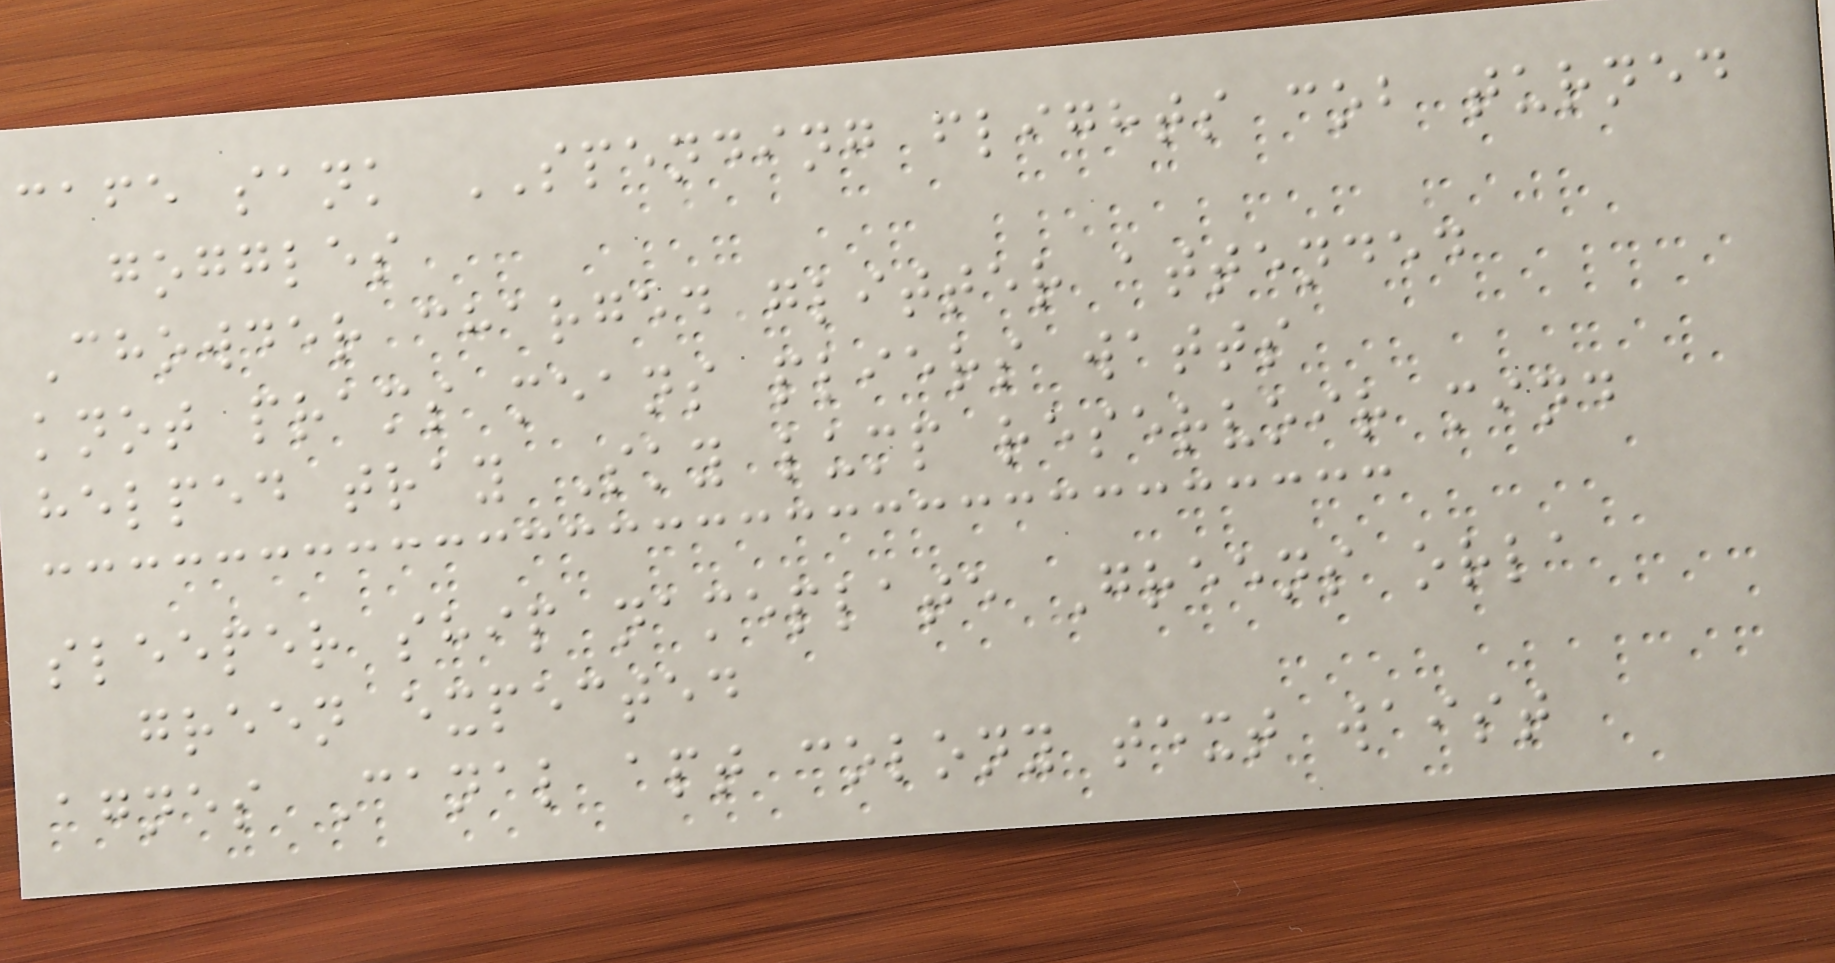cafe sank SPENDING flights cob turned
goggles
Chowder charged glitter attended
knot prams means pliers watts
helped tray Sky lump reservoir mind
sleeper ship nameplate Greens orla
green expected
agnes Canal apt colony text waist
